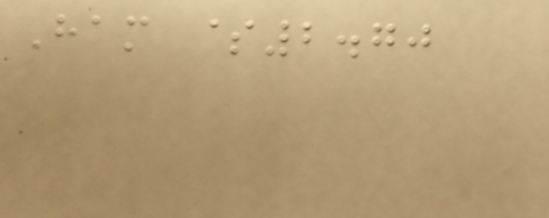Ham $2.70
